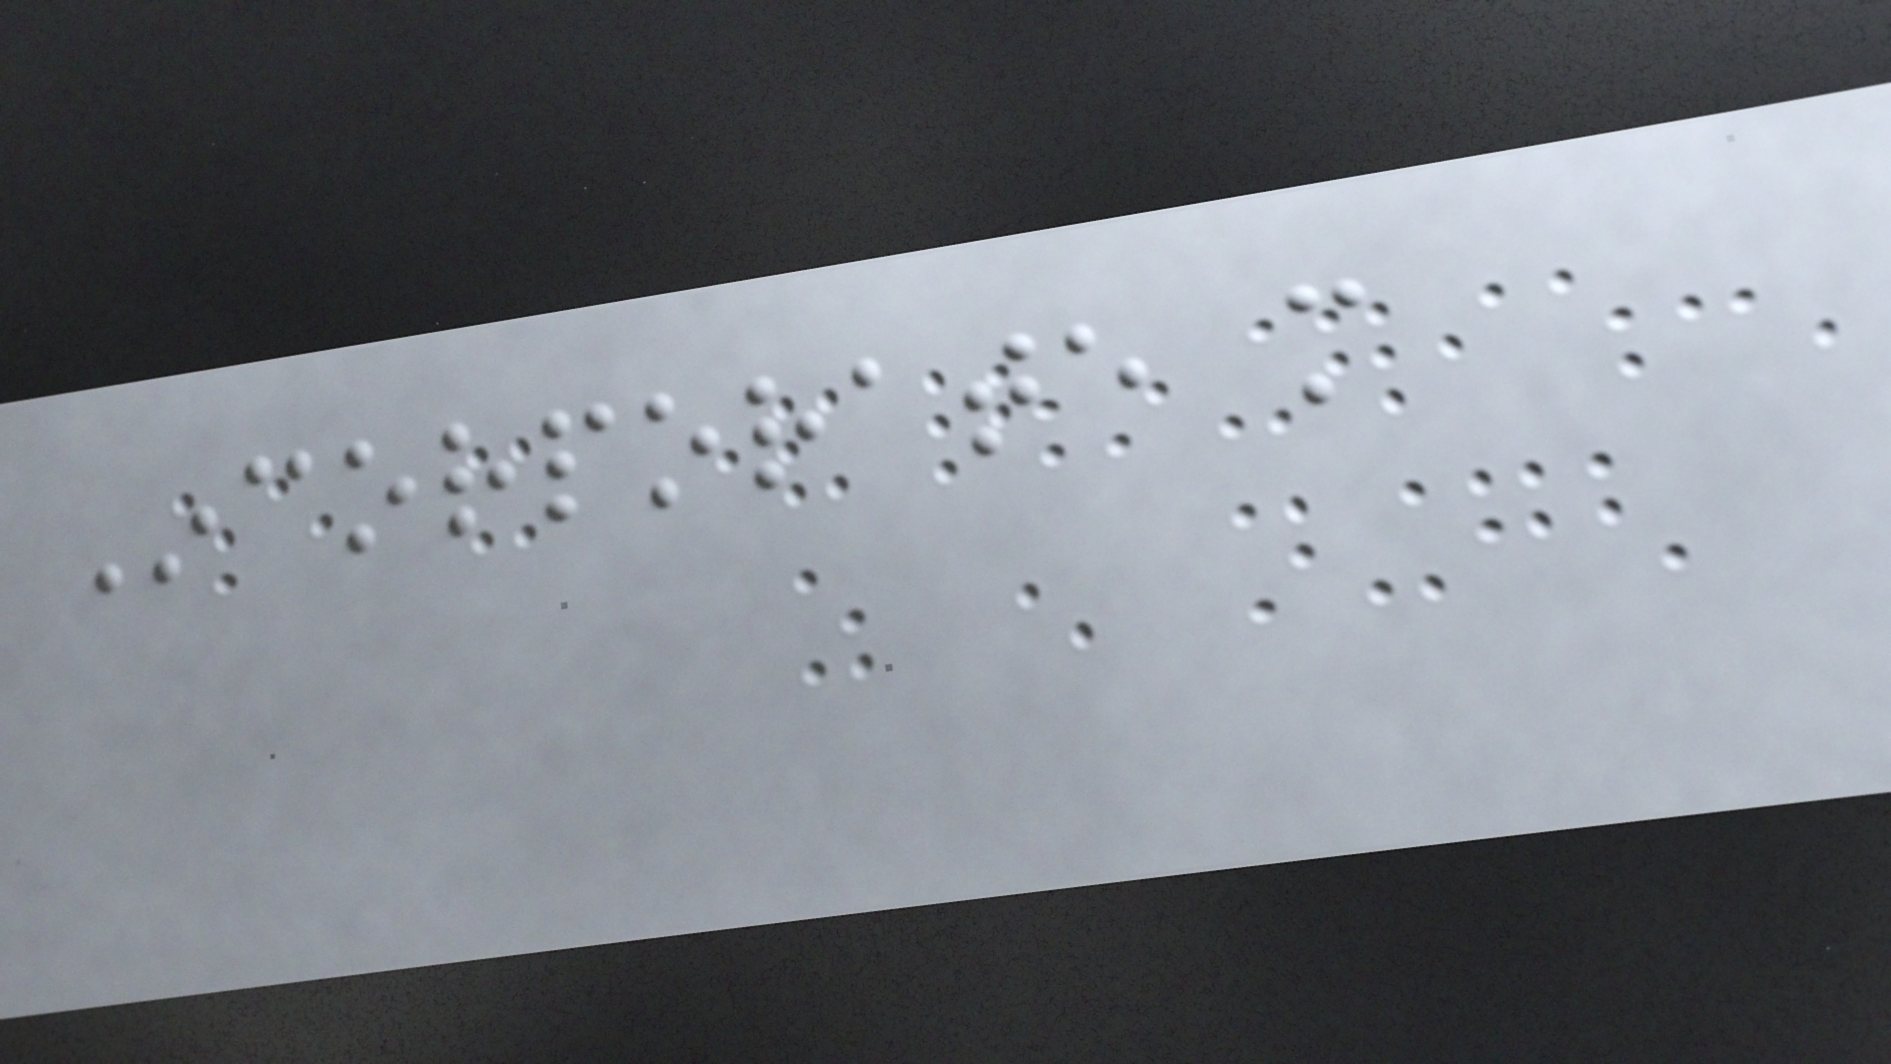Incorporate more
